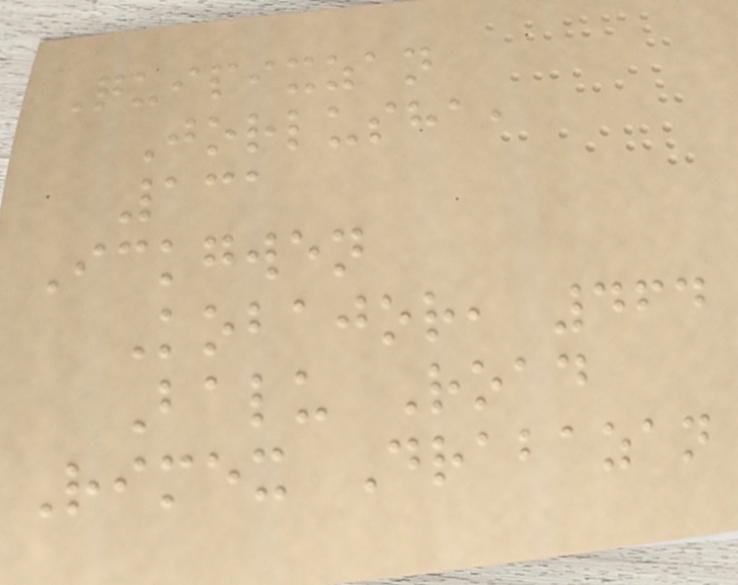Quipixzan
Jorlusha,
131
Ickgwen
Kobajor, 464
Balu Road
Rimex Drabazan
